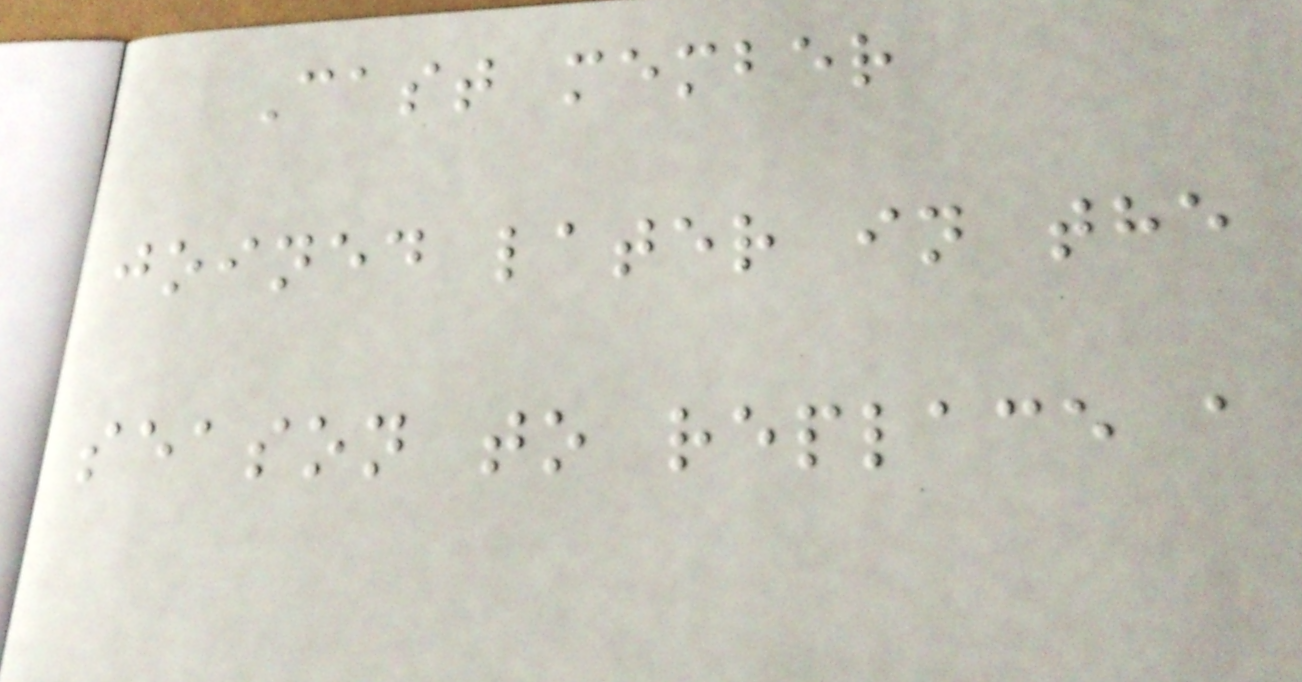Cast member
joined later in the
season to replace a
